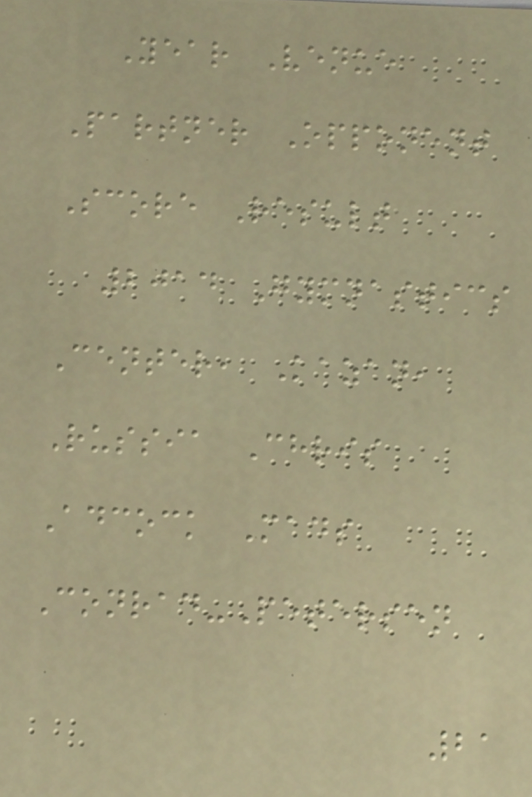Year Venue
Partner Opponent
Score Result
2014 Gymnastics
Center, Kazan,
Russia Chris
Adcock Mads
Conrad-Petersen
21
